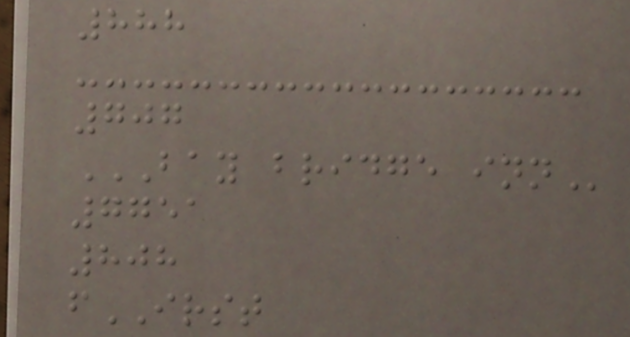888
707
BAY BRIDGE INN
7751
808
fIRST
